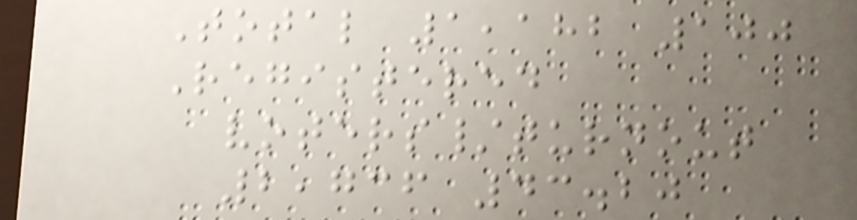Total 1,182 100
Registered
voters/turnout
2,736 43.20
